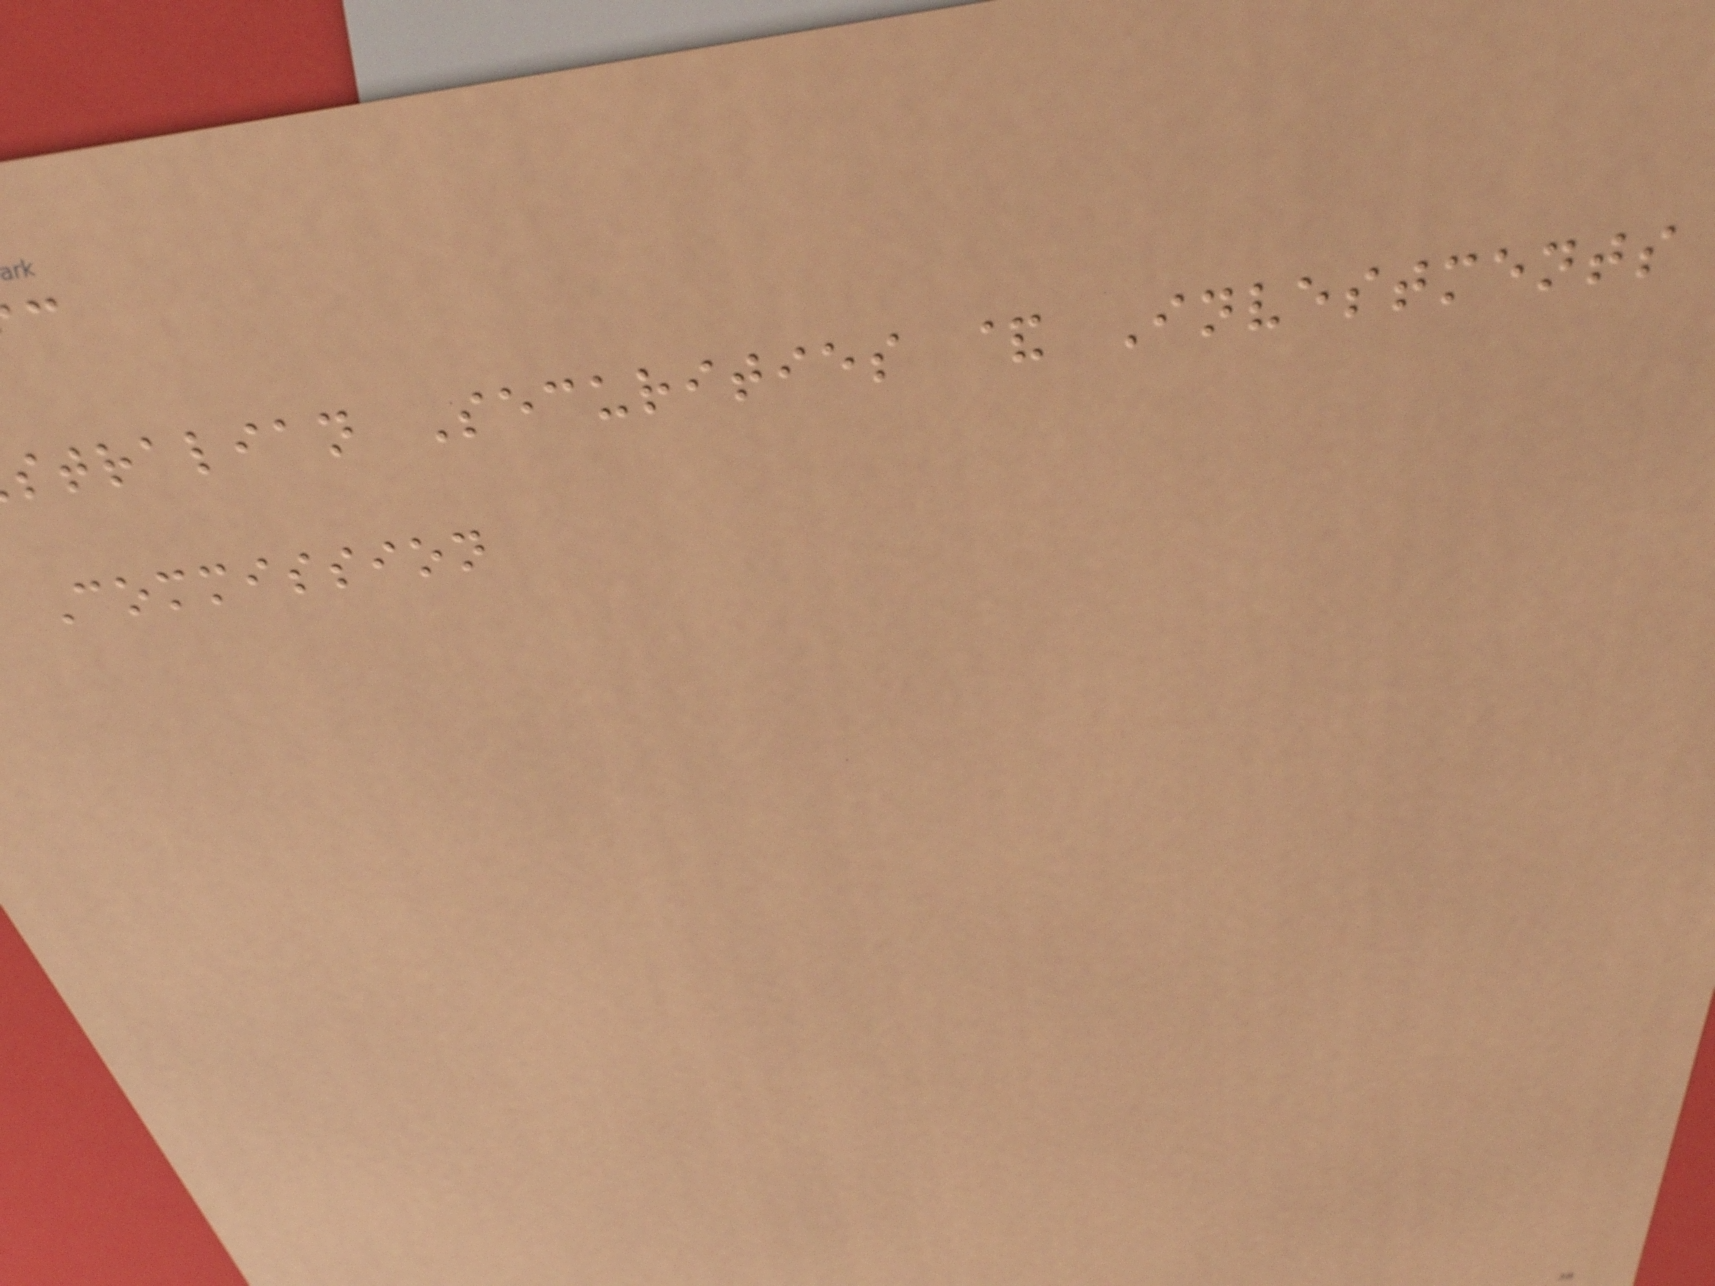stralian Securities & Investments
Commission
